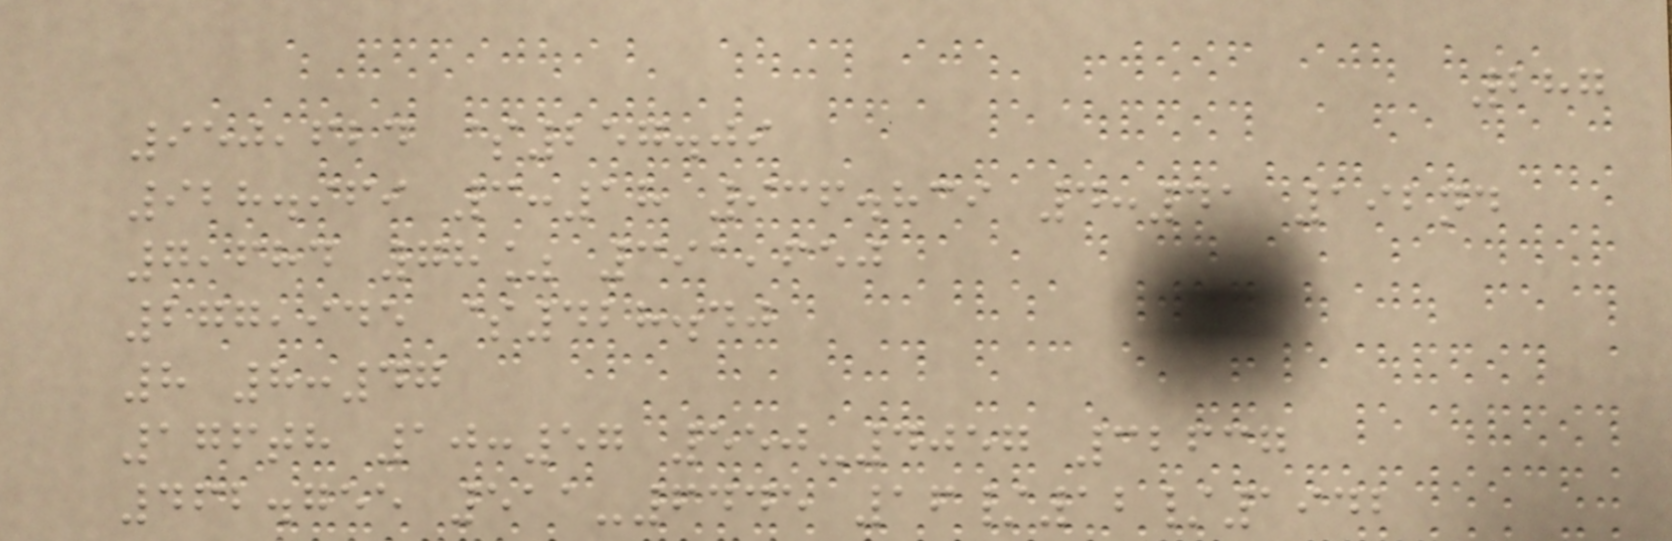287
950,624 $257.09
928.969 3:18 936.839 4:41 192nd
7,684 78% 391,650
277,945 $428.40
8 8:47
176th 10:57 550-4057 32637
462.755 511-6445 16/12/1942
